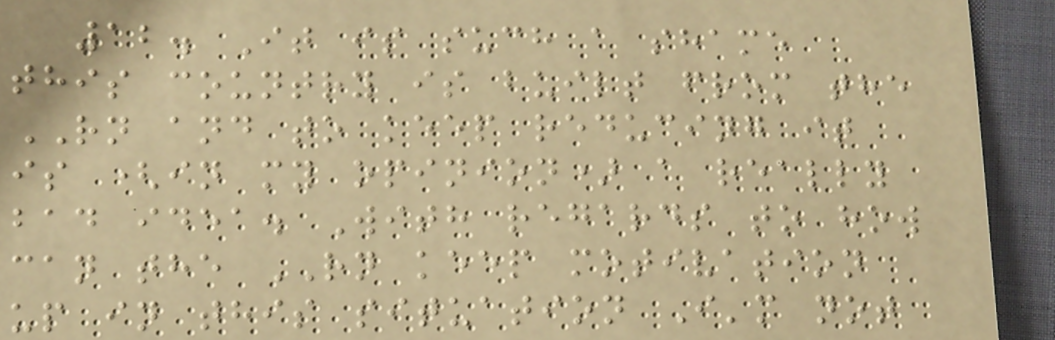12. It is such a shame
this country is built from the
RN and to keep reducing it
is (in my opinion) a really
bad idea. With regards to how
can the RN keep motivation
up in this situation I'm not
